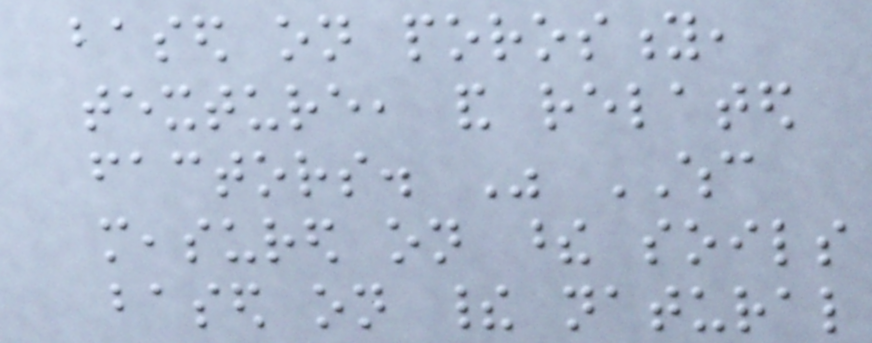based on porosity,
texture, and related
factors. Was WHC
measured on these soils
based on their natural
